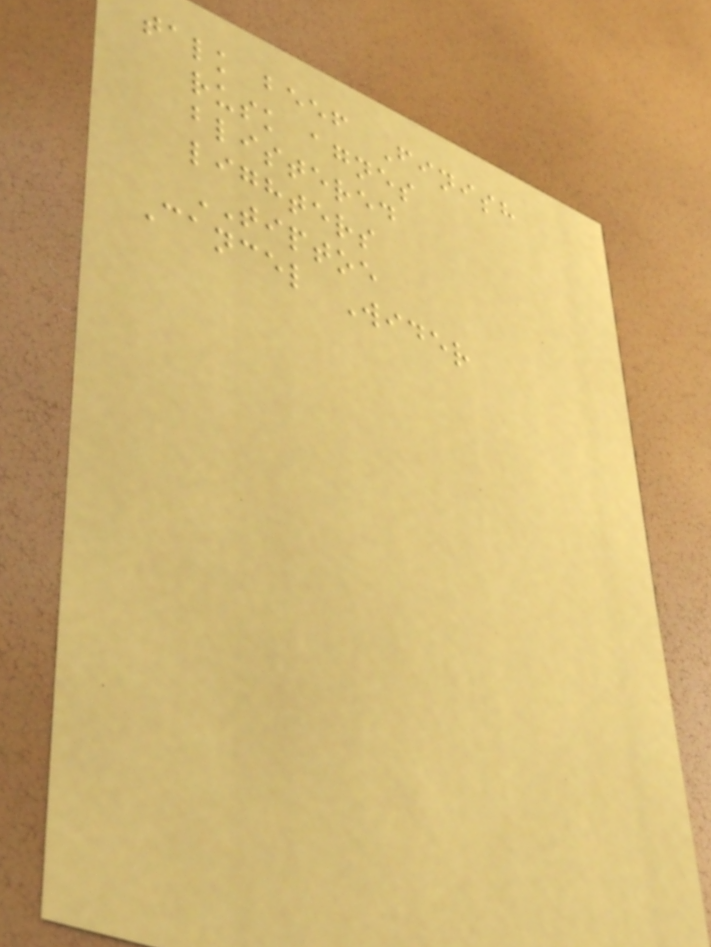talk beef Finish
rusk agnes
blistered
lighters
TIPTOE
Cancel Wider
